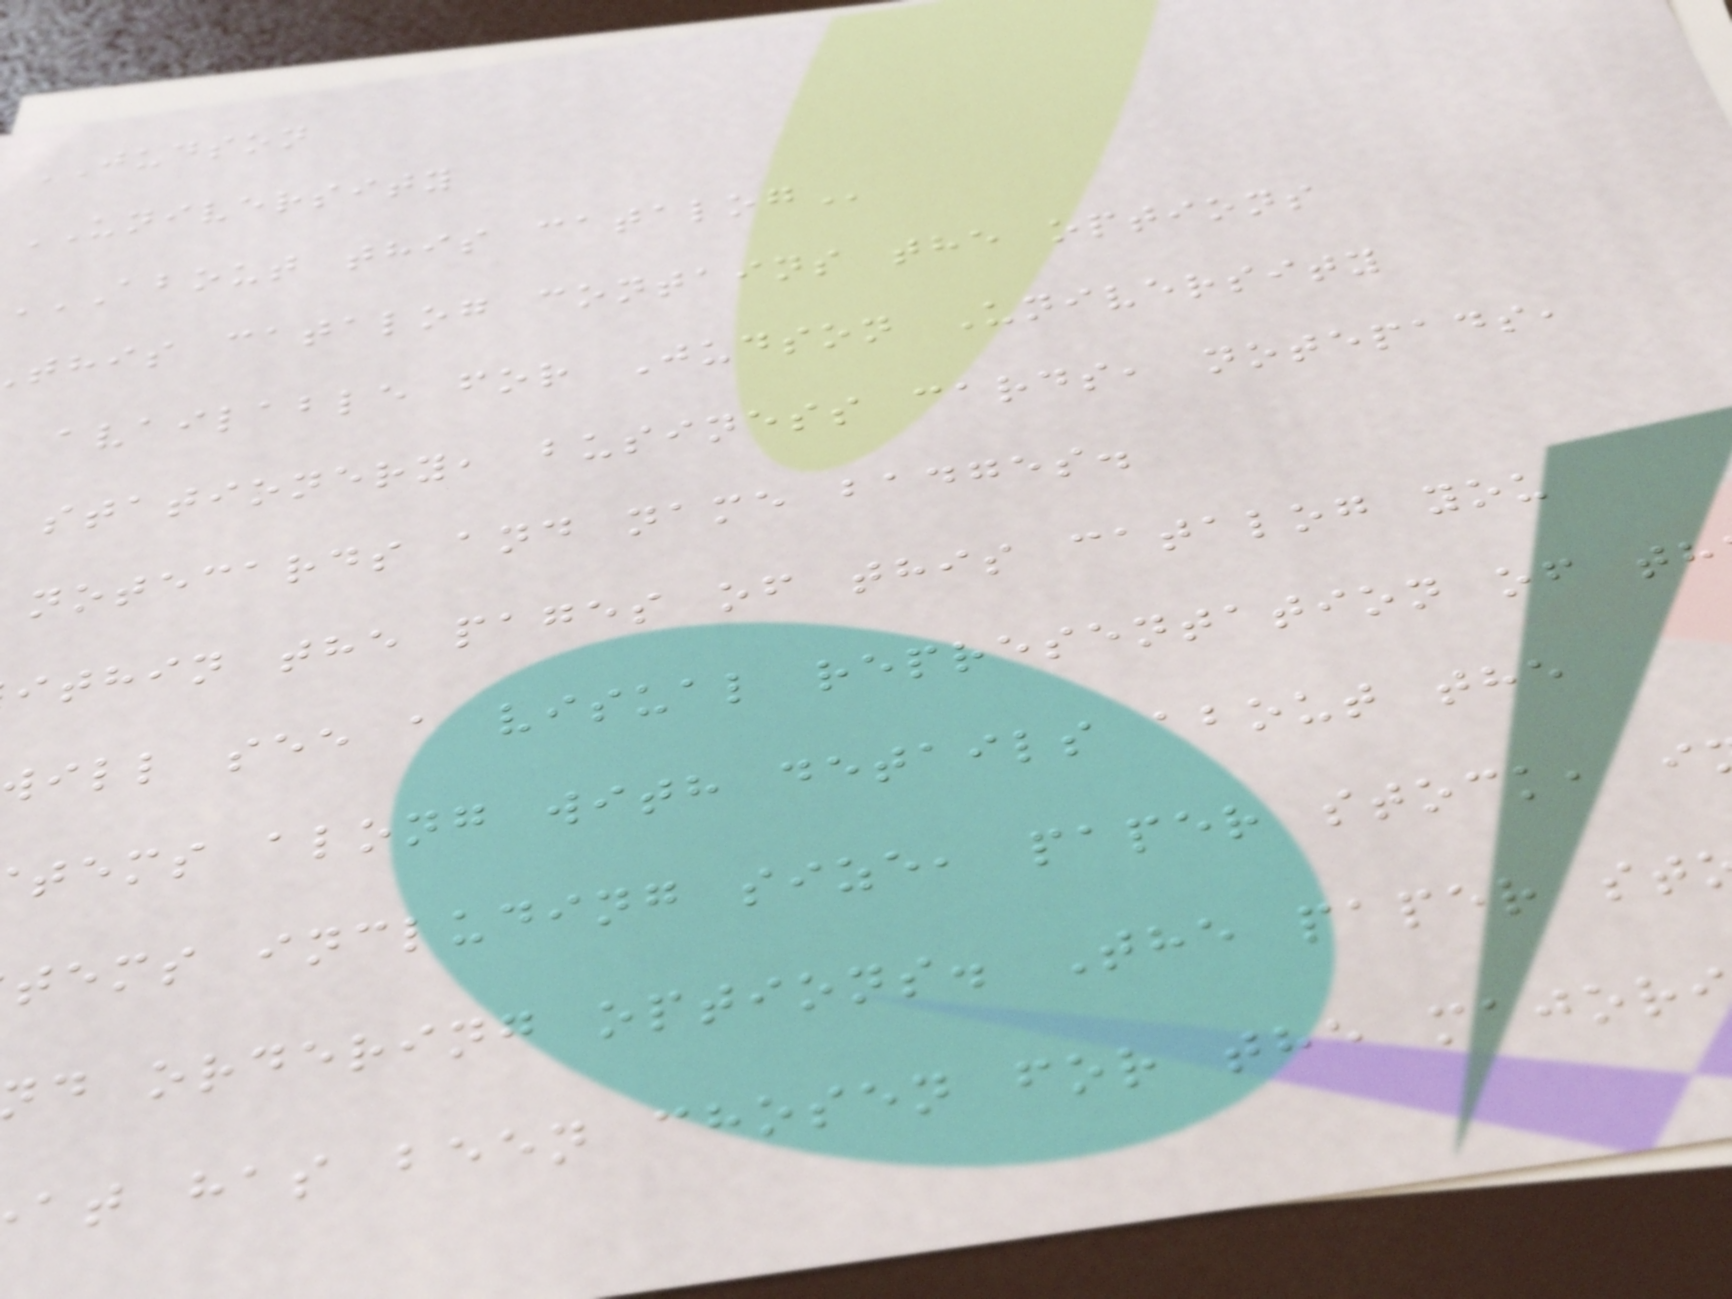JUDSON
UNIVERSITY
ABOUT THIS CATALOG
this catalog contains the options
available for Judson University
stationery, business cards, notepads,
notecards and name badges.
ithin the pages of this catalog you
ill see a visual representation of th
tems along with details about the
tems including size, paper stock, i
d ordering options. The paper st
at has been chosen for the major
